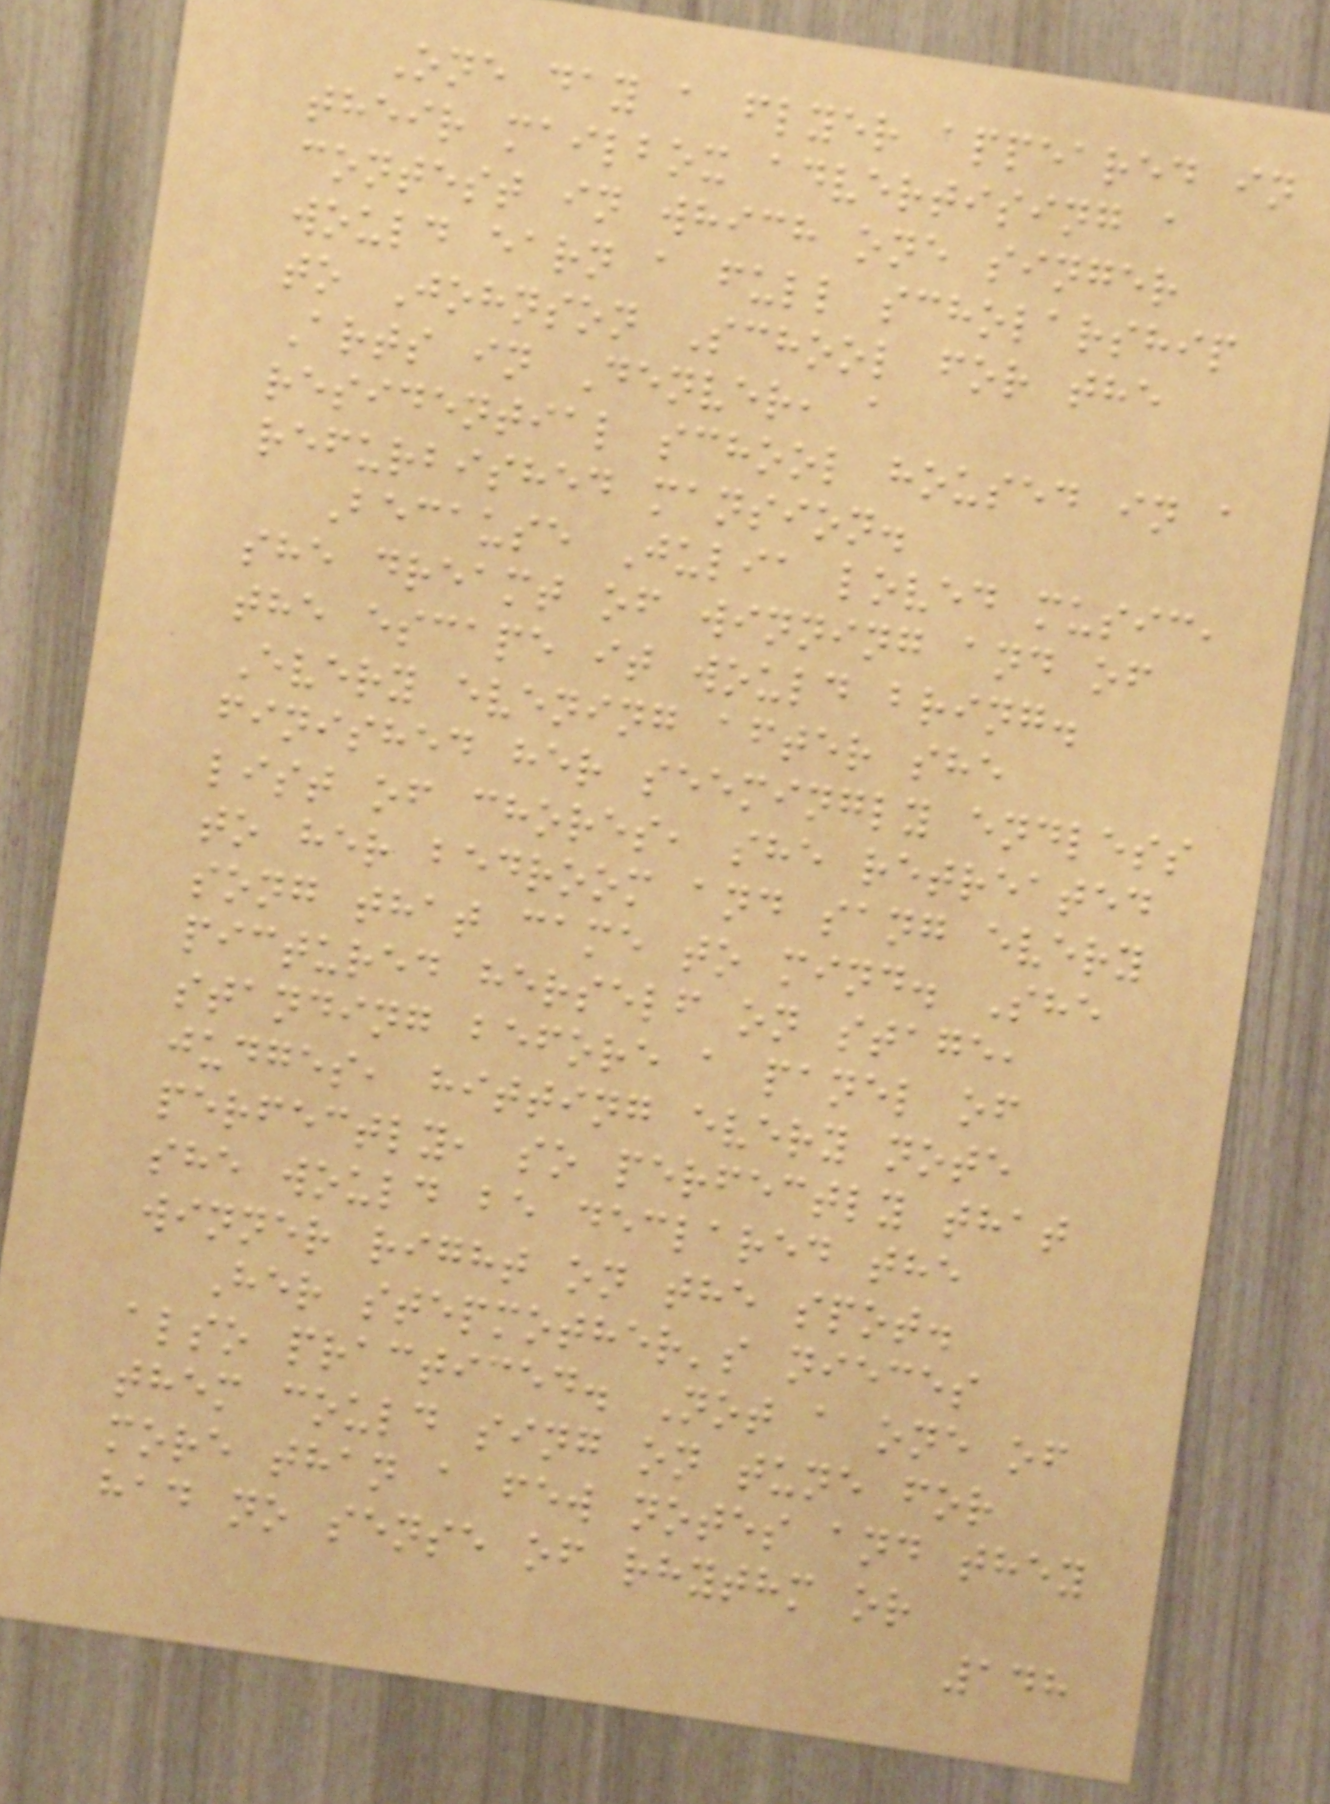One day a flyer appeared in
their mailbox advertising a
contest in which one singer
would earn a full scholarship
to Johnson School for the
Arts in Denver, a
residential school housed in a
refurbished mansion.
Because Julia loved music,
she dreamt of winning and of
the escape it would bring.
Every evening after she
finished her seemingly endless
list of chores, she retreated
to her bedroom and sang every
song that came to mind. She
pictured herself on stage,
standing before a panel of
judges, hitting every note
perfectly, so perfectly that
she would be declared the
winner right on the spot.
Her stepmother's nieces
also practiced. Not a one of
them could sing on tune for
more than a few notes and they
had no sense of rhythm or
148
